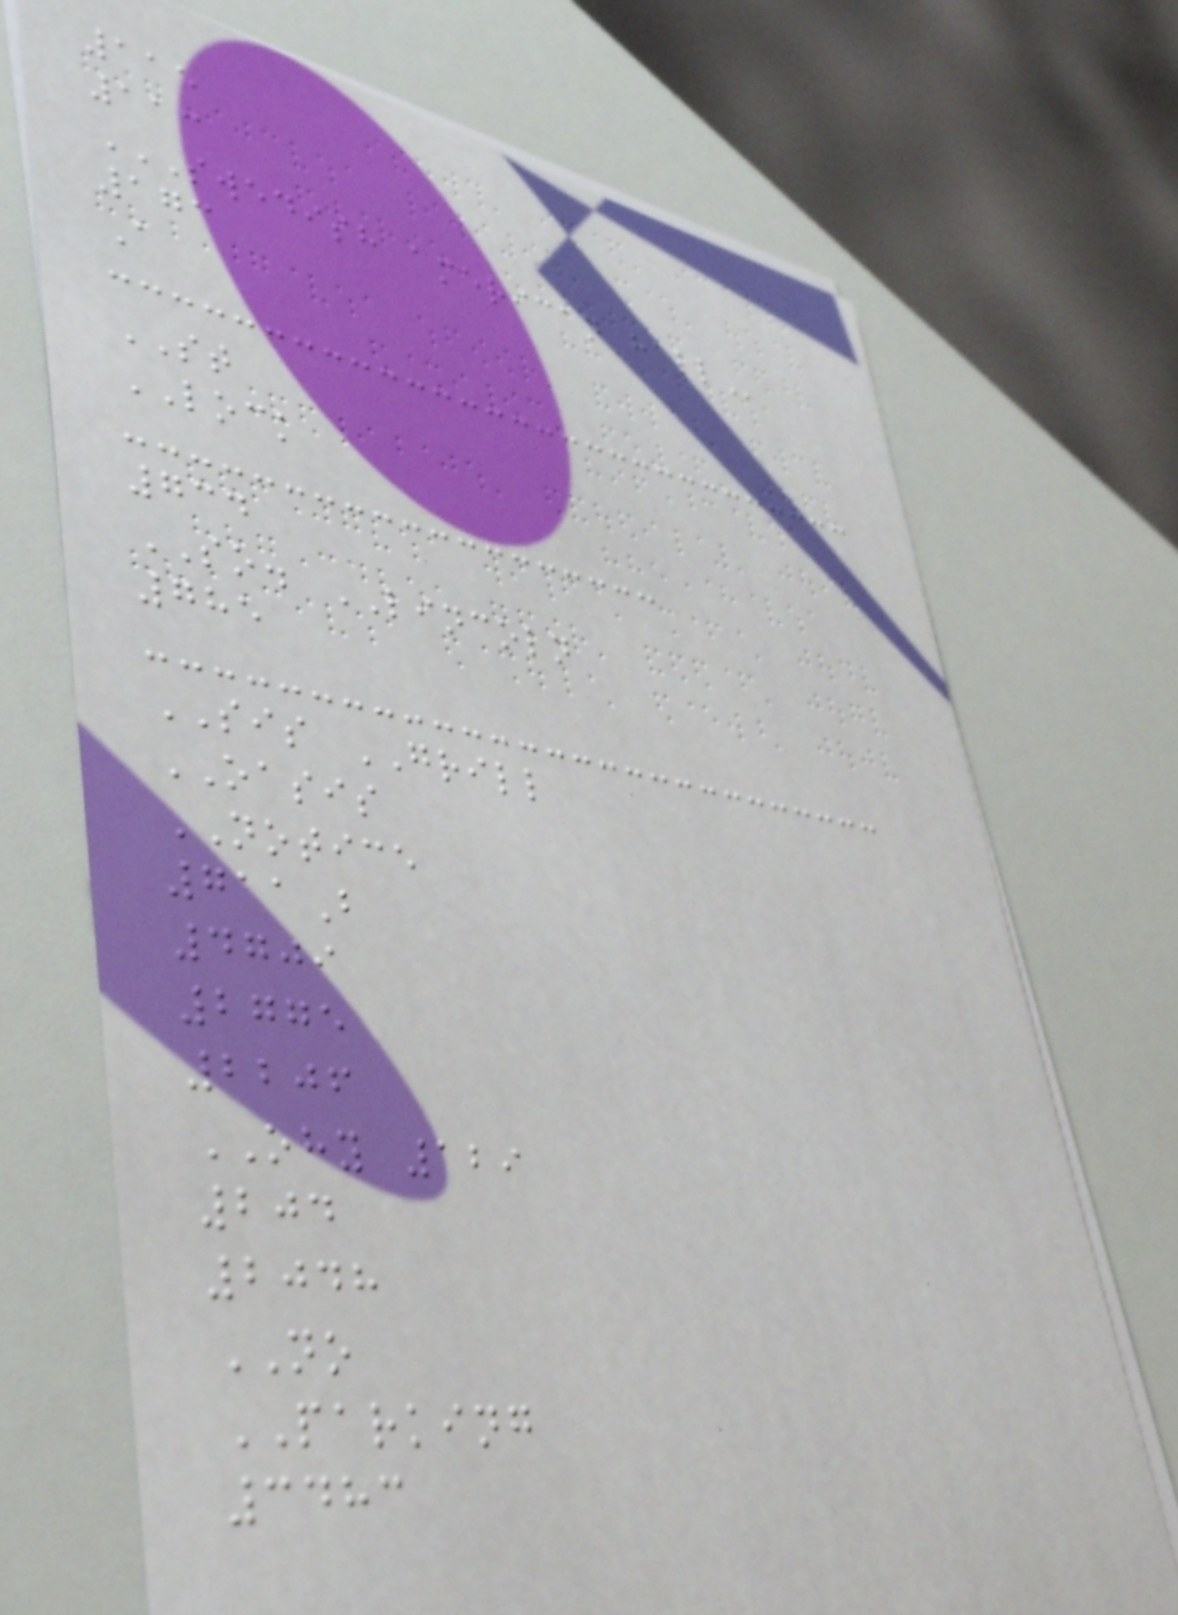115
113
SWEDISH AMERICAN HALL
173
A
ST
LOCK
734
SO. LINCOLN
785
SIS GRILL
OASIS
NOTICE
711B
4709
2775
2206
OHY 129
204
2048
NO
PARKING
3483
